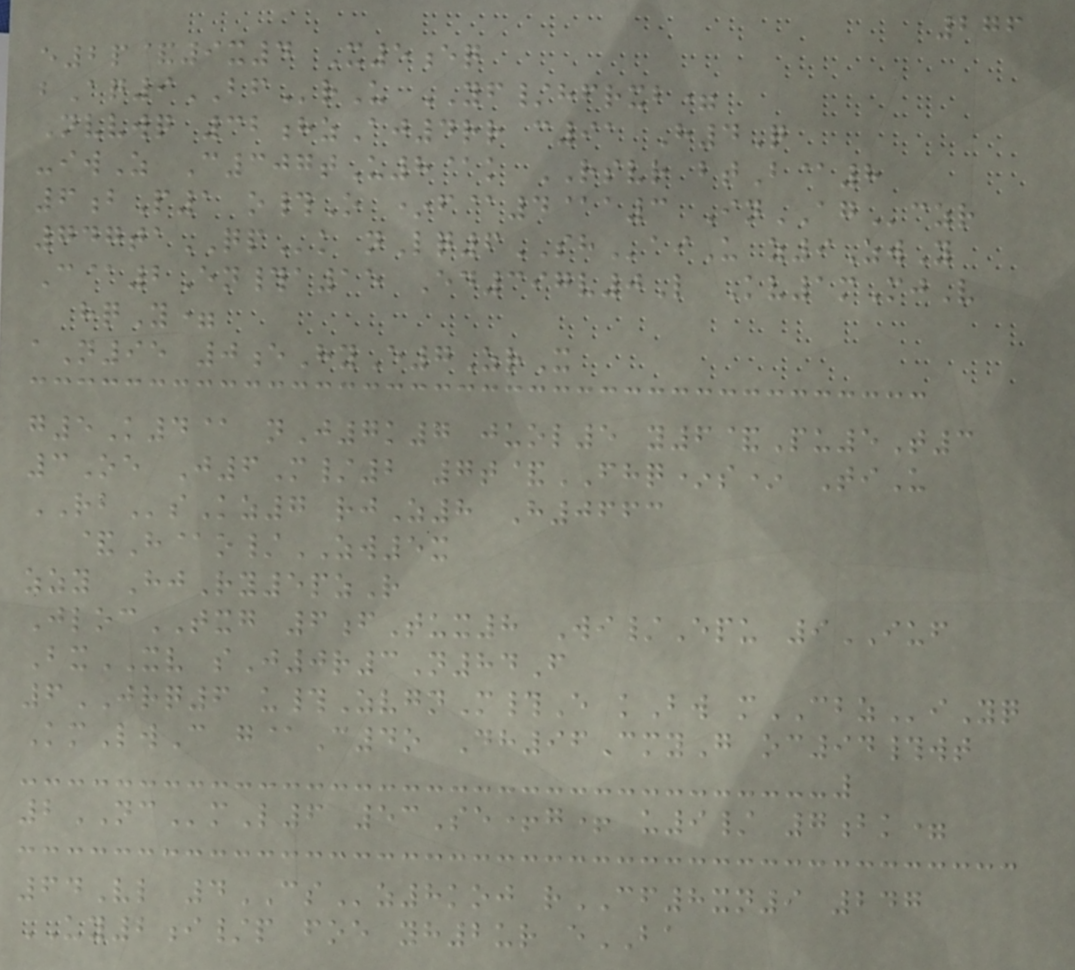276
e2p&9x4 X5eq
bAq9BFrU YF/hfrxb=
Nvvwq 32hzAj4rr c91 H4Q
-iwZ C307tU8@k RSVR btB@8
6bP1 o#O *f@4@a3 InAGczr
747taQPk nLq6SHaiU z9ZwY
C@2En#a15 Ed397v0L Kv1mMjV
hqY=
aN95 0eHyE7ZrX
g5K4@ nJ7k7 juol5 y6&Pu5T3
3Oe J6M/2 7t&FHQ*s* TiU
RBsKz7 rjZ8 H0663
&H@o/ZW5x
zzy HjRy5pzR
JlocTXG 6fTux8 Wi/Epu 9IUF
BxXV sJ0r3N84F
6JRQ6 u#ZvgnM#E kBw mCBZiYq
KmLwC g@C4o Dh96CmyG oc94#wt
2NCmL6 53Se+g+ u9/ 7bk=
64Vl 4CSz8koj rCF8xn9 247
UY2i/p foe yh2ur eBA
